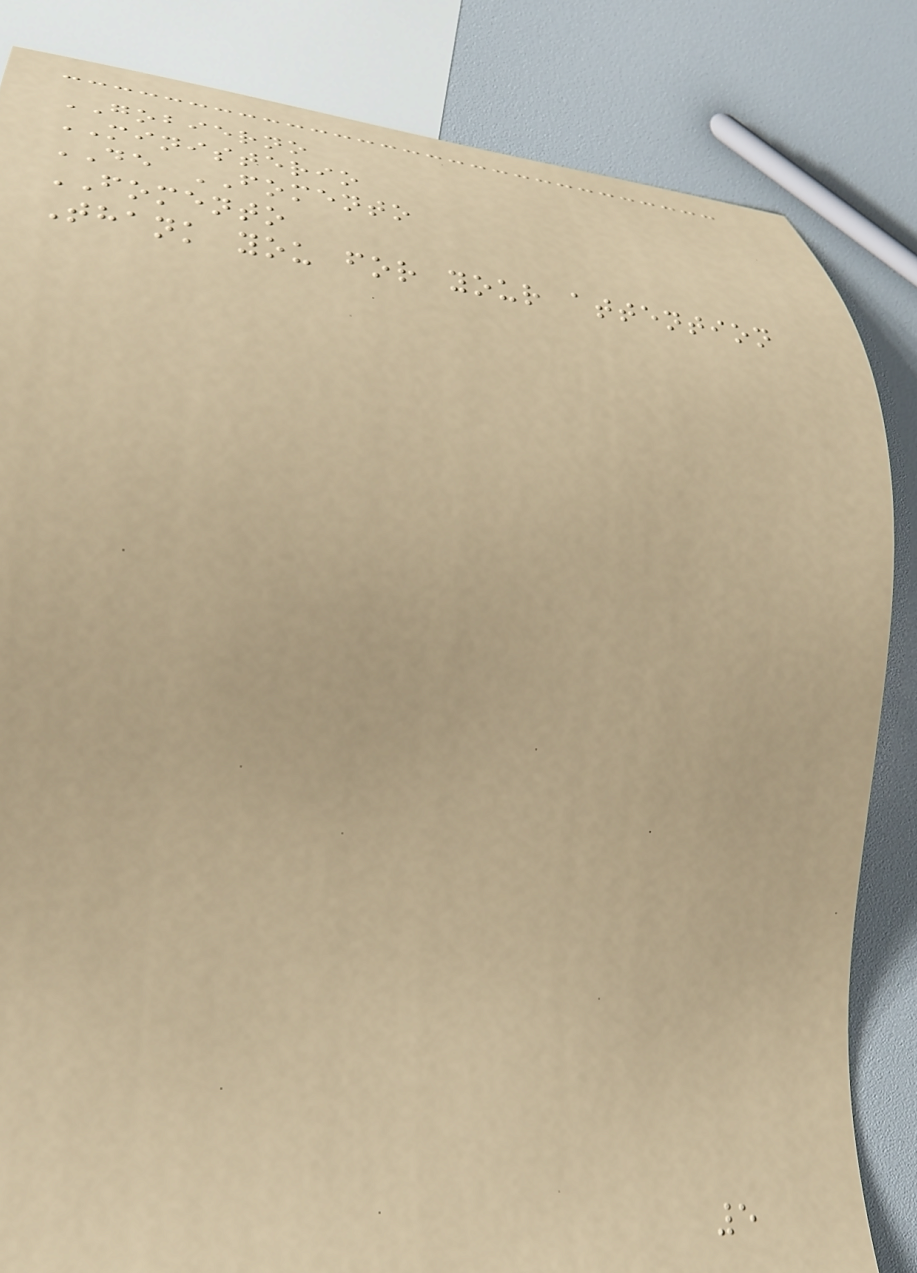GOBIERNO
MINISTERIO
DE FOMENTO
FOMENTO
Thank you for your attention
5
